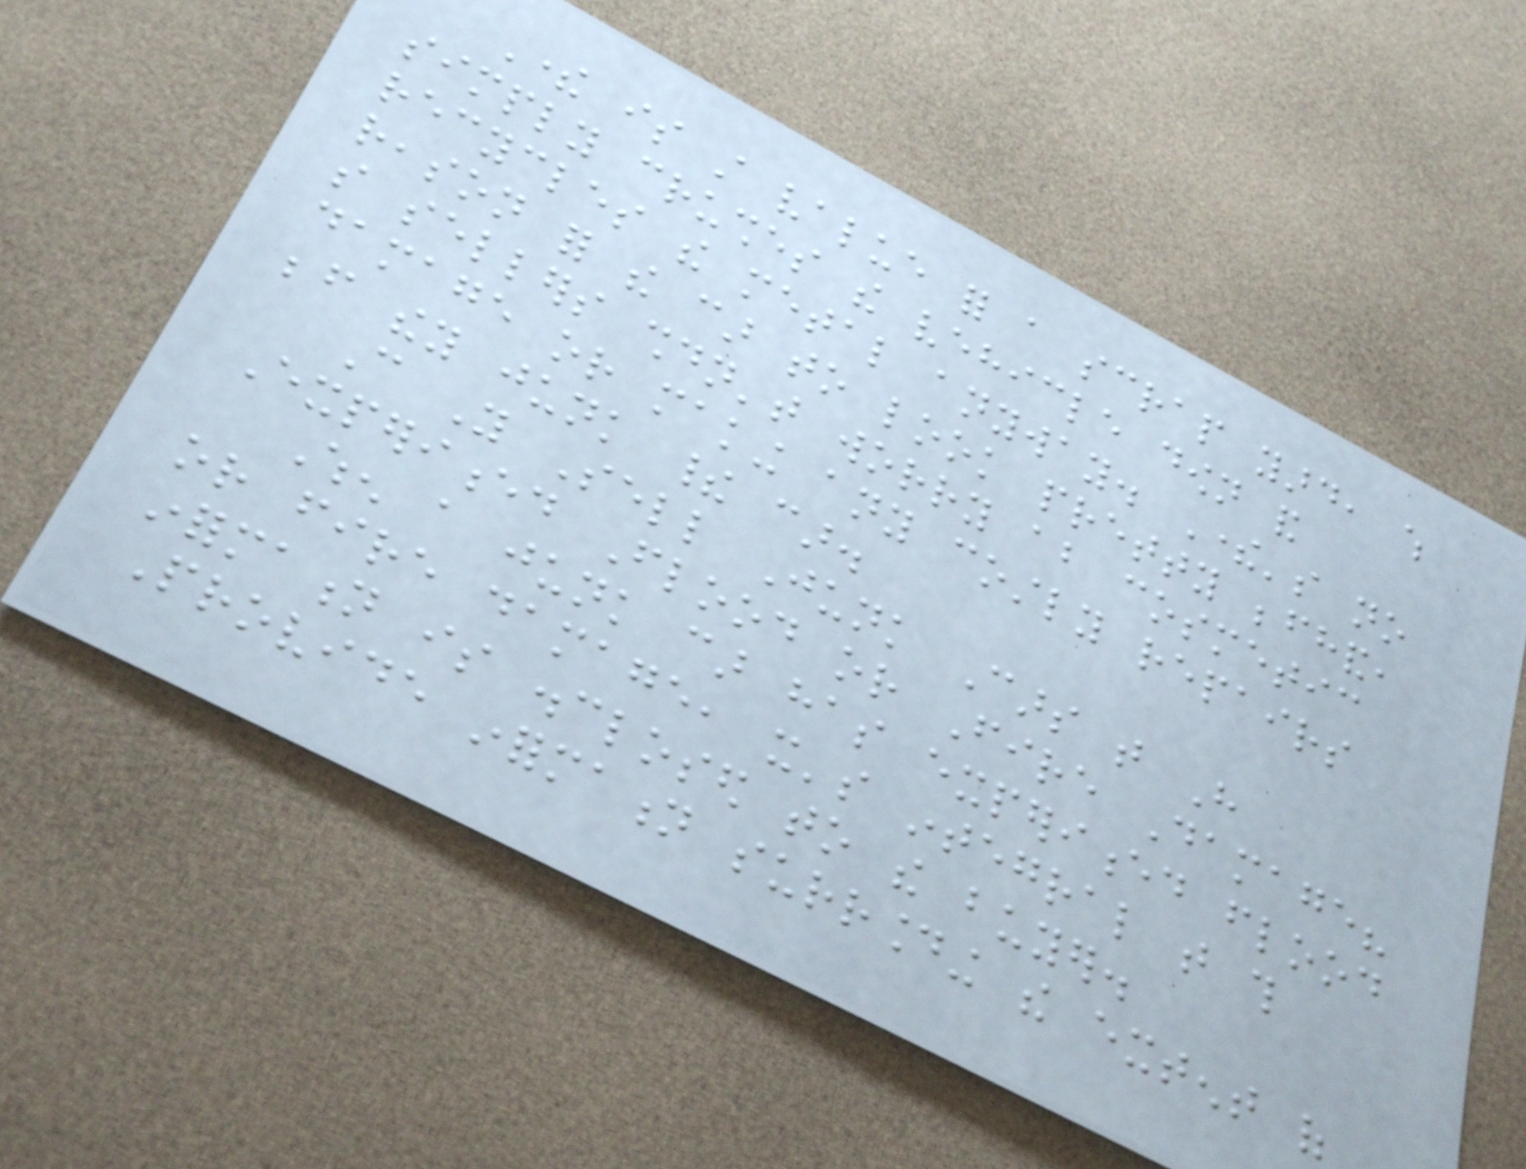There is still value for a scrap yard, which
simply crushes the vehicle down and
recycles the metal anyway. There's no
reason for the car to look pretty beforehand,
so sellers shouldn't worry about cosmetic
damage or making any costly repairs
before they junk their car.
Can You Sell Junk Cars that Have
Experienced Flood or Fire Damage?
When a junk car has experienced flood
or fire damage, it's integral that this
information is disclosed to the buyer.
Provide information surrounding the extent of
